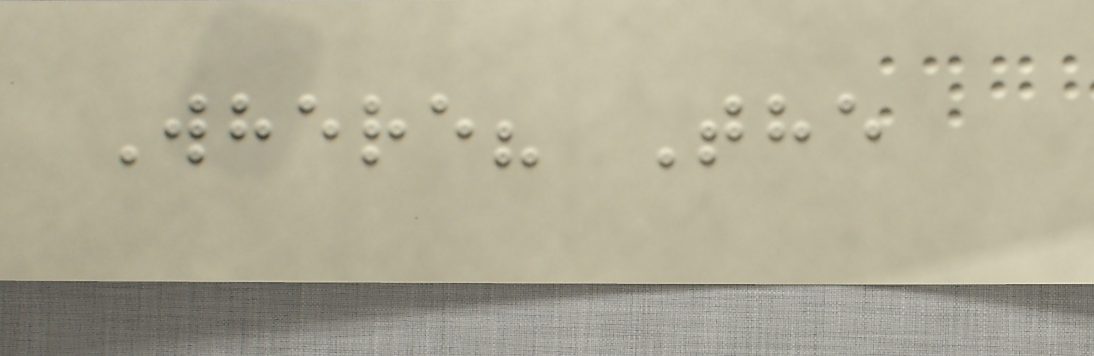Where? The
